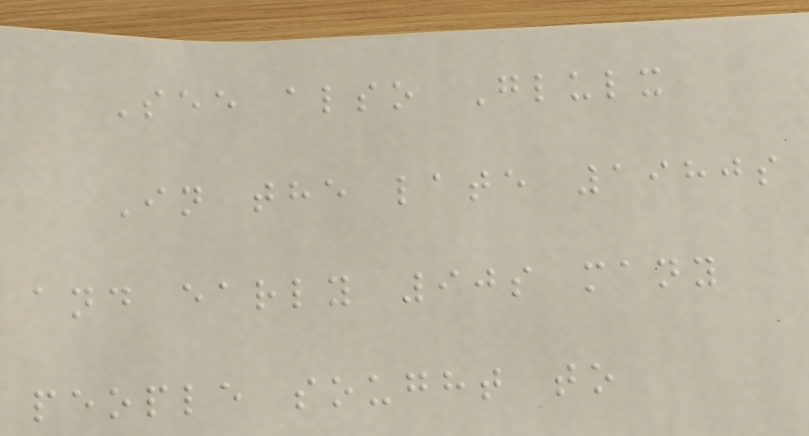See also Glulx
In the late 1980s
and early 90s many
people sought to
